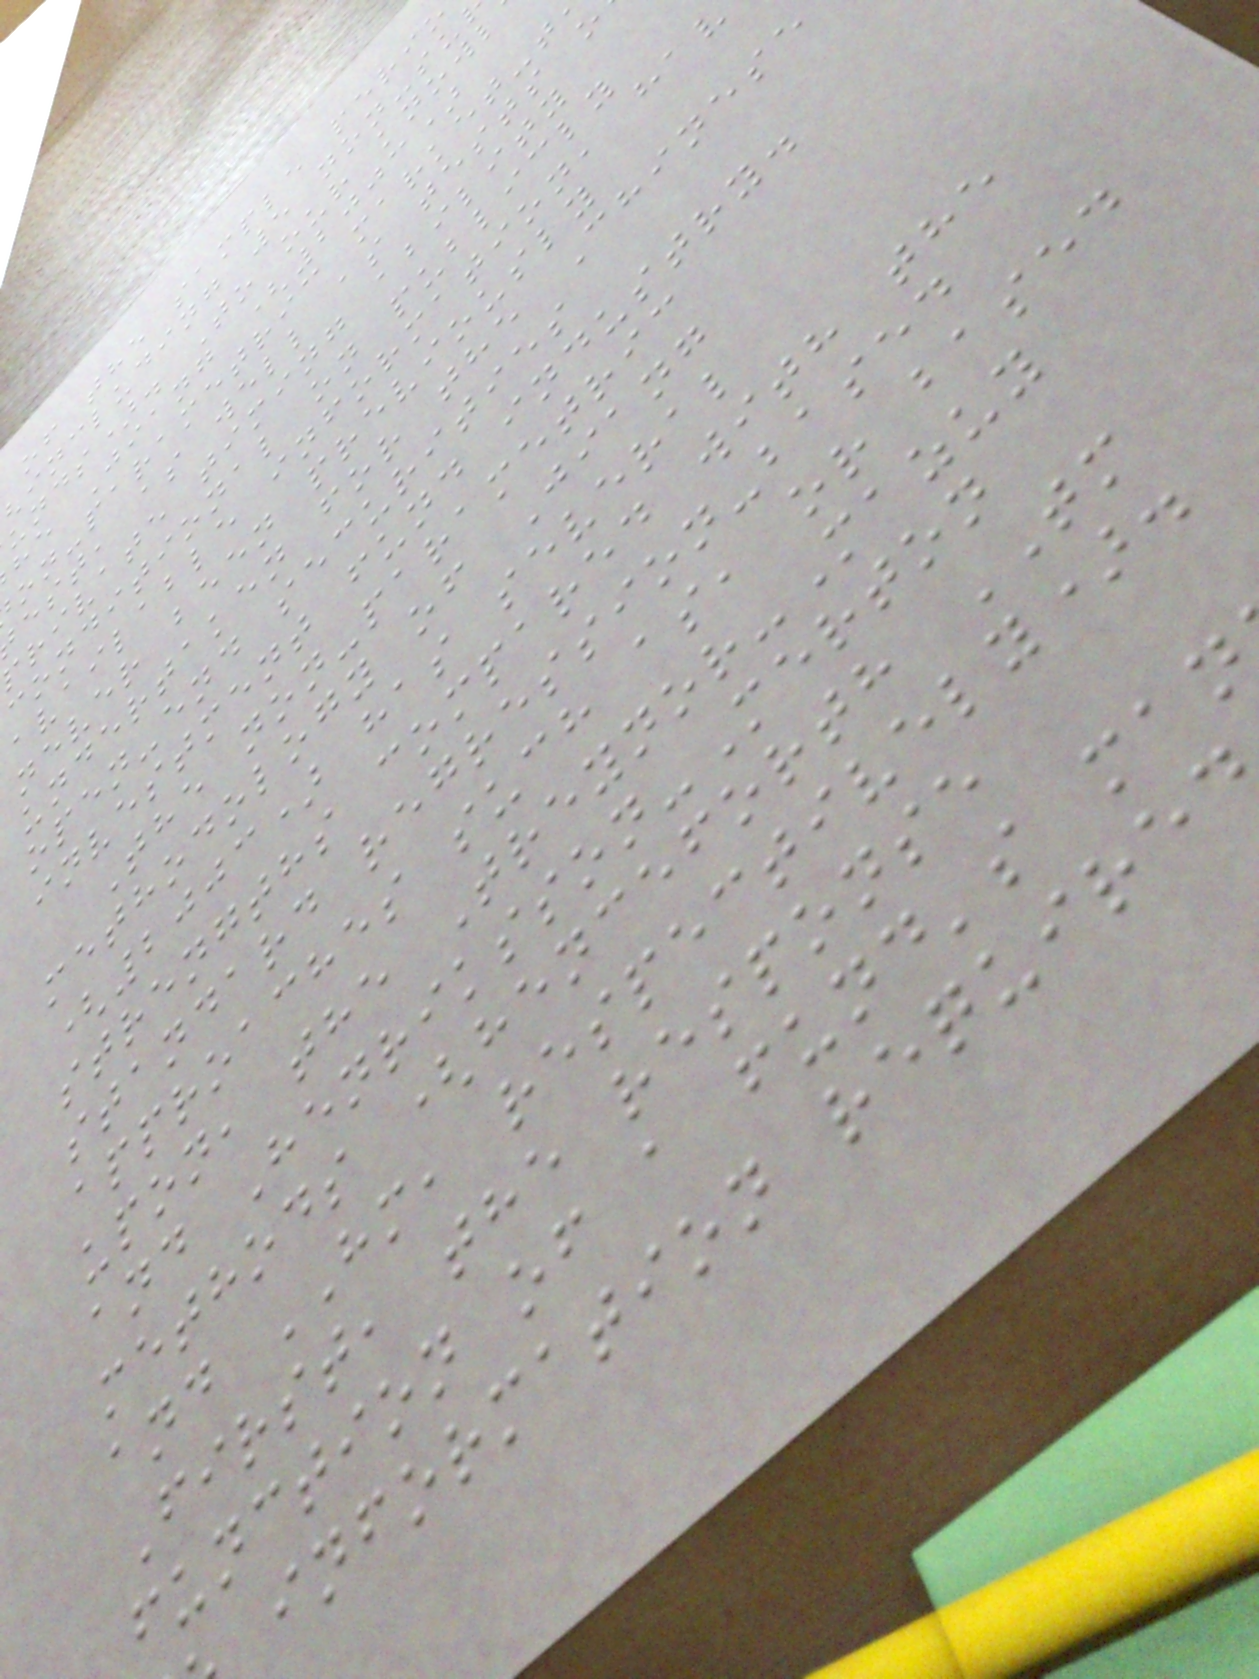of the sample perio
including 5 non-su
unds). To our knowl
he Jiang (2003)
on-parametric market-t
est, as well as tests o
private timing ability
conditional on publicly
available information, hav
never been previously
undertaken for the Chinese
open-end securities
investment fund industry.
The non-parametric
methodology of Jiang
(2003) has several
strengths compared with the
standard regression-based
approaches such as, or based
upon, the Treynor-Mazuy
and Henriksson-Merton
methods (henceforth TM
and HM, respectively).
First, the response
function of a fund's man
information require
